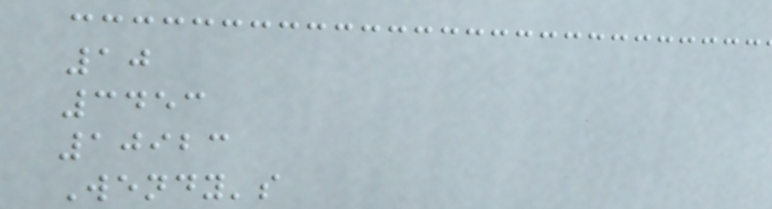10
3453
10923
Wendy's
